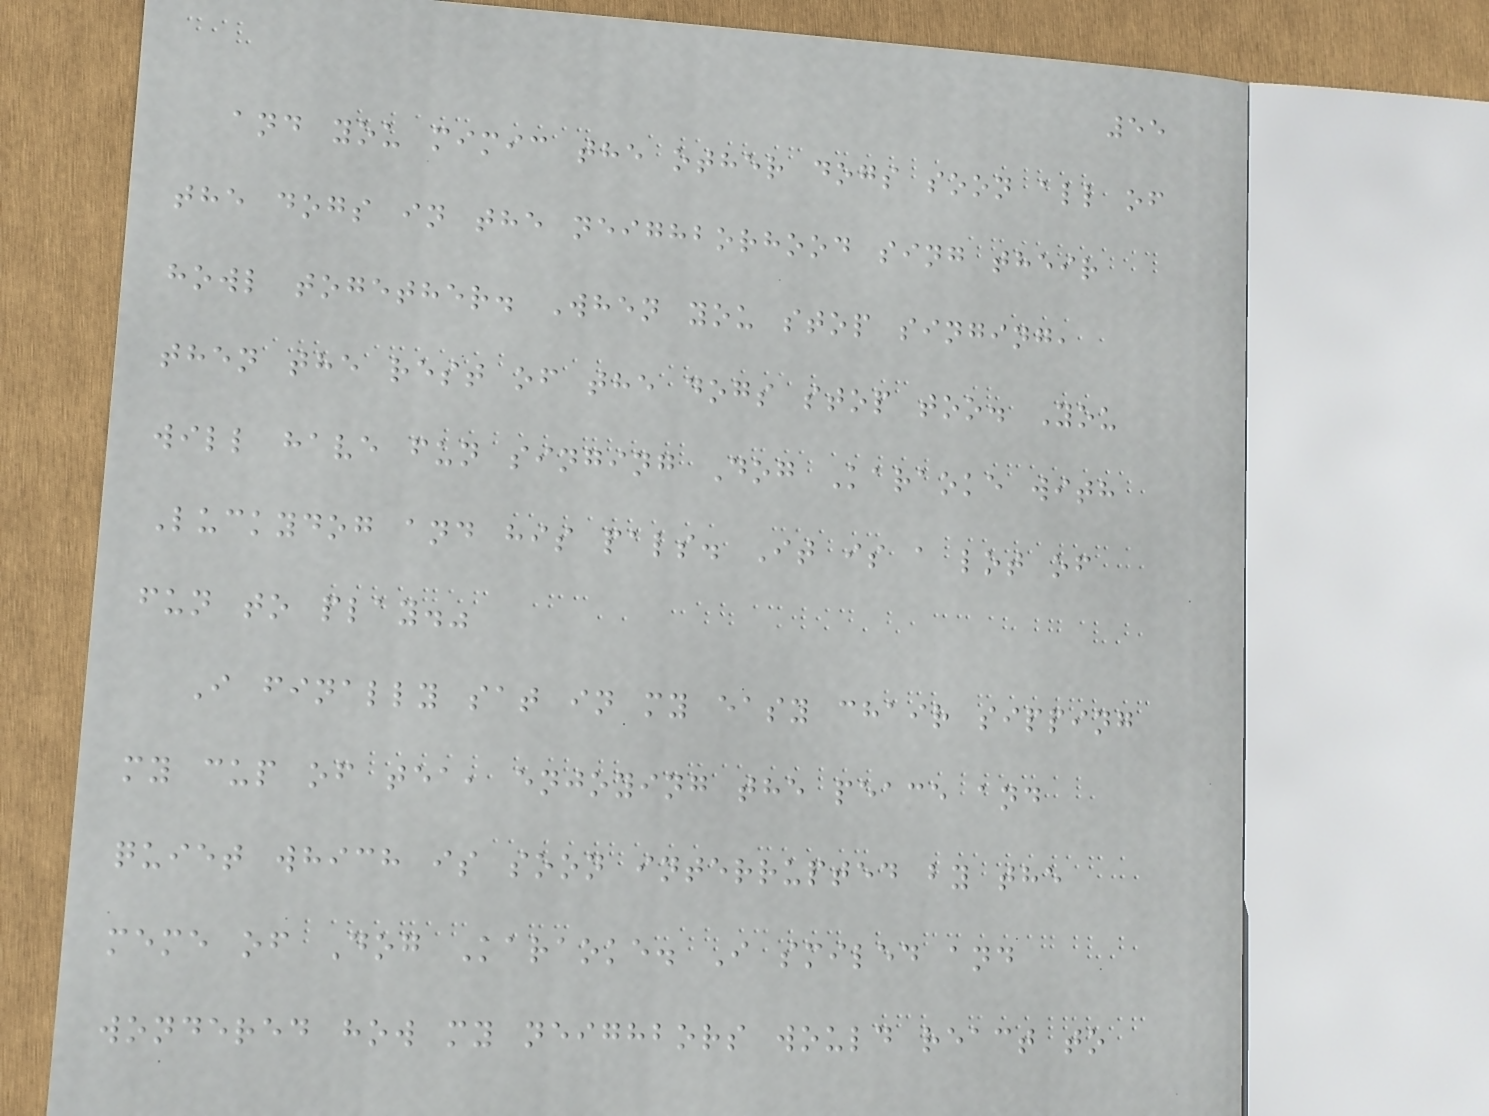55
and you mimic the other dogs soon all of
the dogs in the neighborhood sing their
howl together. When you stop singing,
then the rest of the dogs stop too. You
will have fun singing Dog Karaoke with
Luckydog and his pals. It is a lot of
fun to play."
I finally sat in my easy chair sipping
my cup of tea, enjoying the peace and
quiet which is soon interrupted by the
meme of Dog Karaoke. I smiled and
wondered how my neighbors would react to
